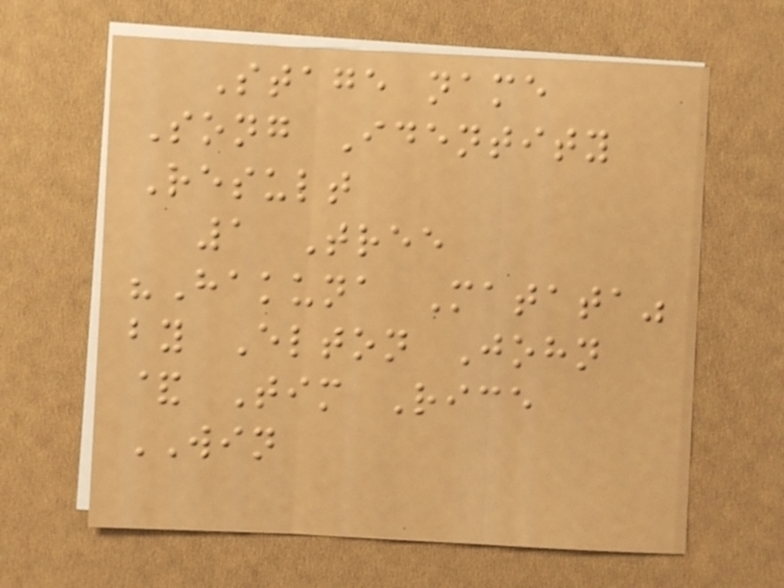Stage name
Song Identity
Result
1 Tree
"Hakuna Matata"
by Elton John
& Tim Rice
WIN
